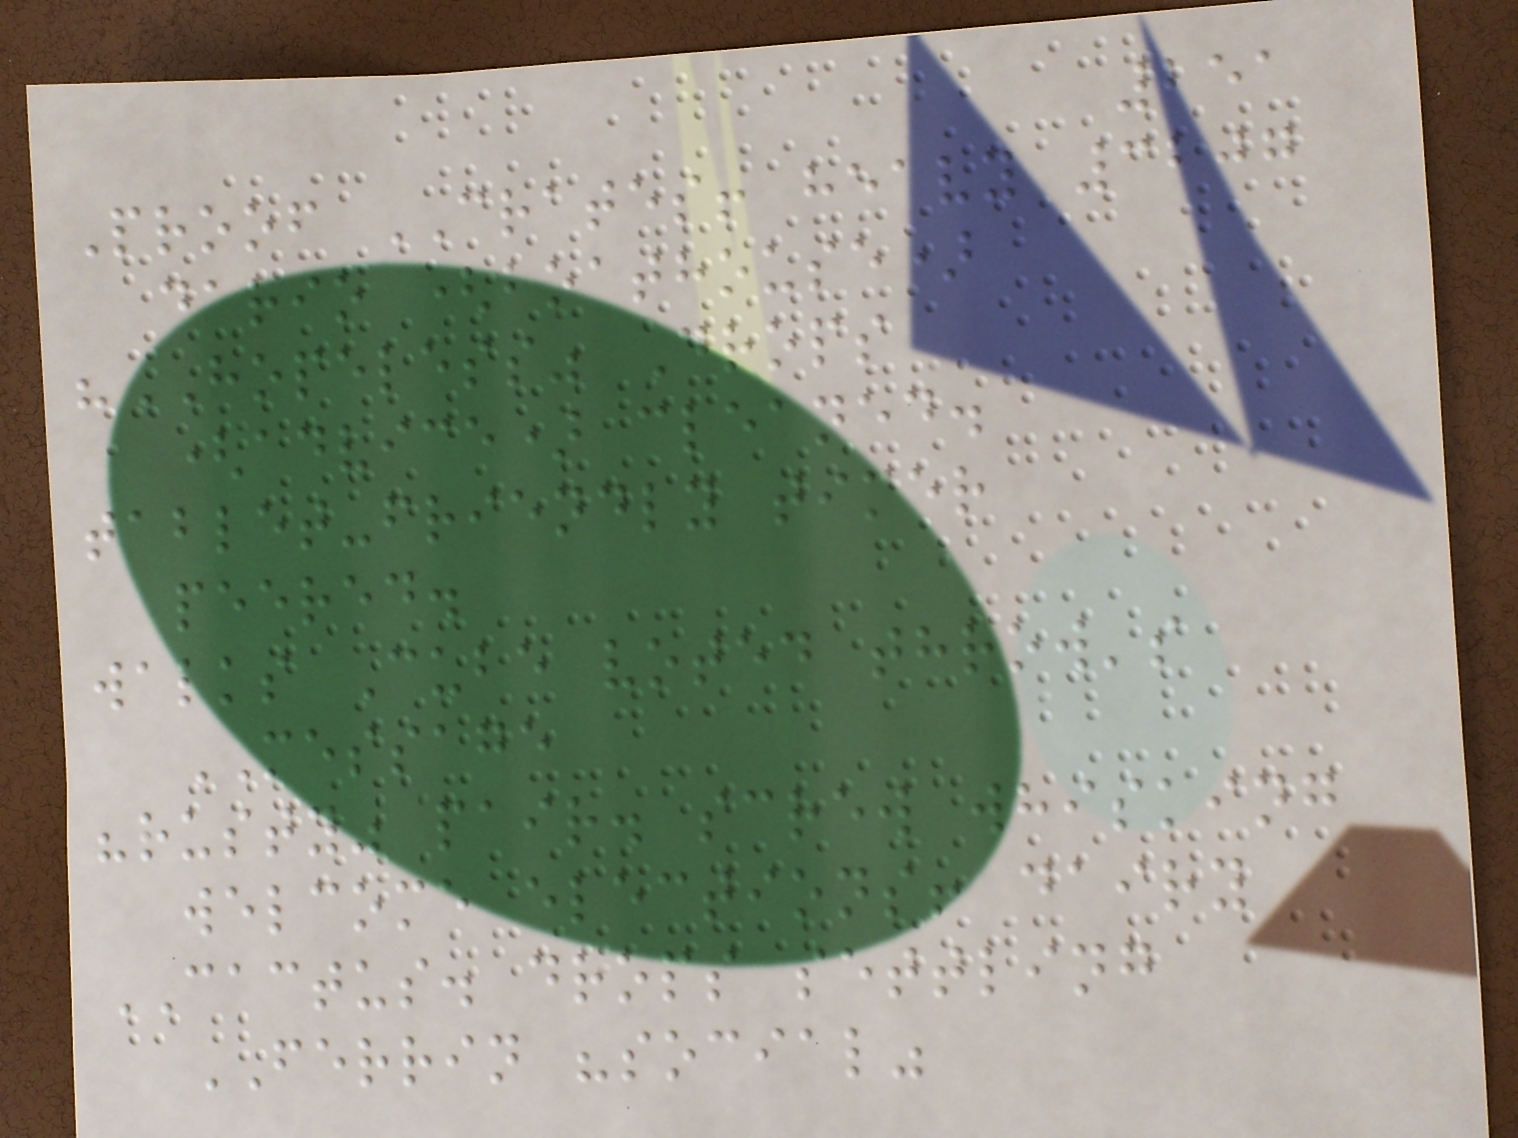251
Proof CRATES! heavy 3207
dario (boathouse)
"HOPELESS" Drops
(advice) cleaned.
tablet-friendly timer
peered.
walks Cube voted throw's
MESSAGE
"rusty" pair. screw whisking
welcome elections! dairy
CACTUS. drops settling
FERRIN "social"
